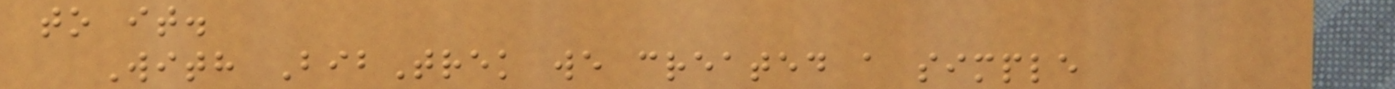to it.
With BibTrek we created a simple
